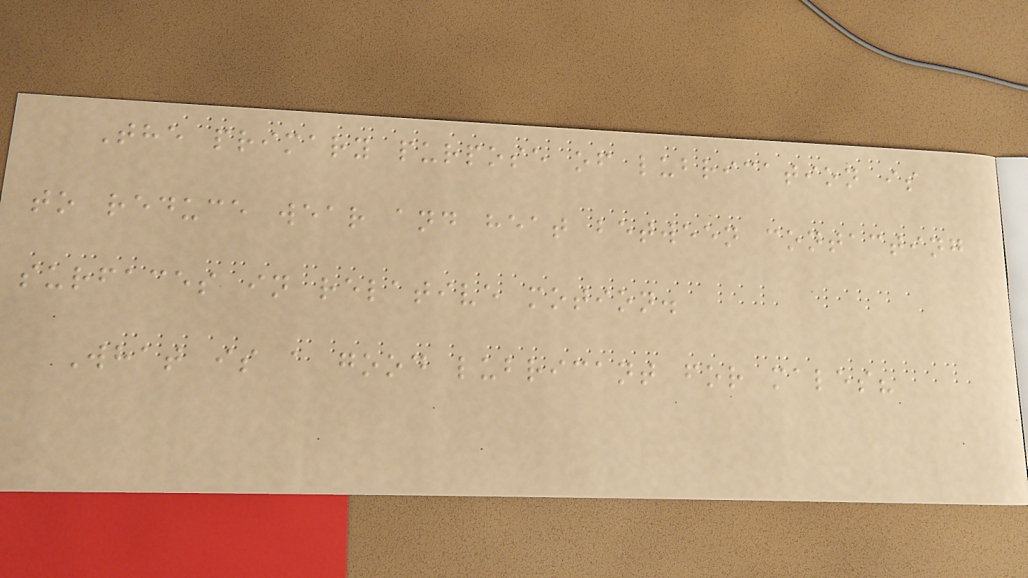The primary purpose of lubrication is
to reduce wear and heat between contacting
surfaces in relative motion.
What is a good lubricant for males?
